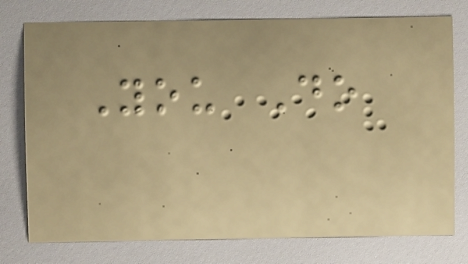You Do
